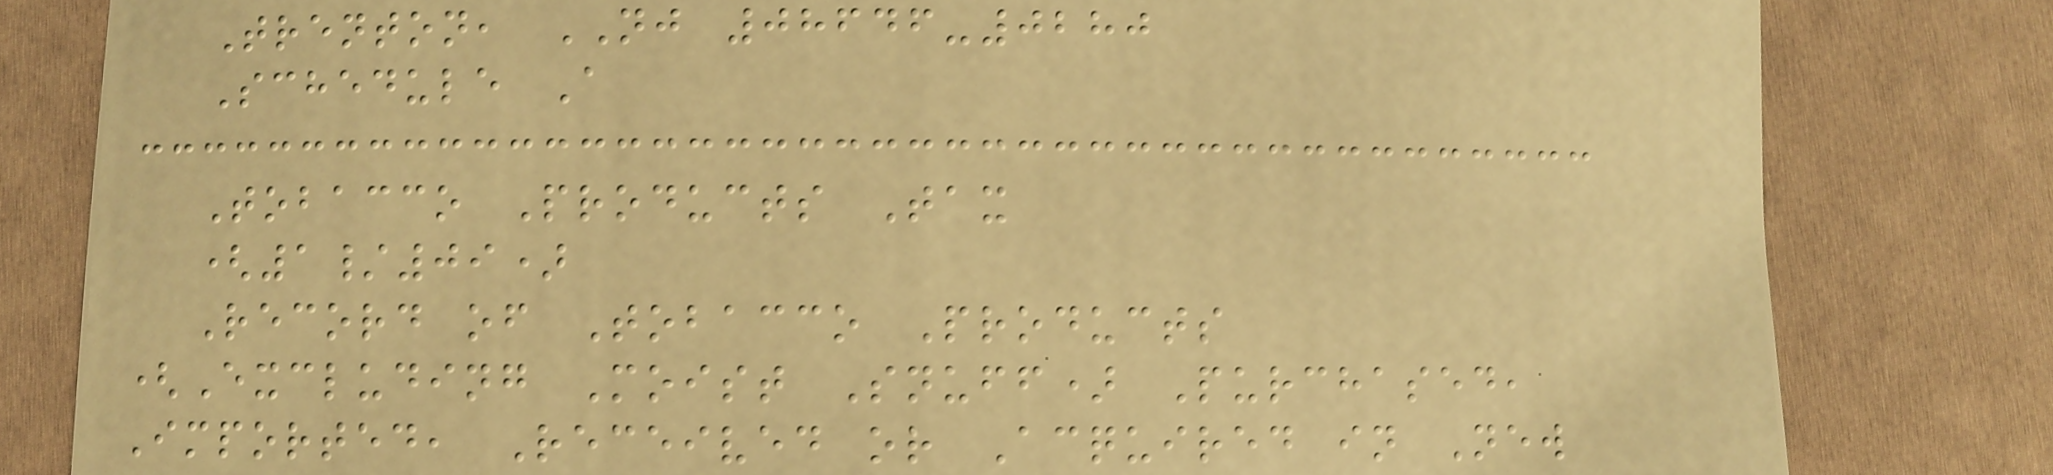Trenton, NJ 08646-0280
Schedule A
Tobacco Products Tax
(1/09)
Record of Tobacco Products
(Excluding Moist Snuff) Purchased,
Imported, Received or Acquired in New
